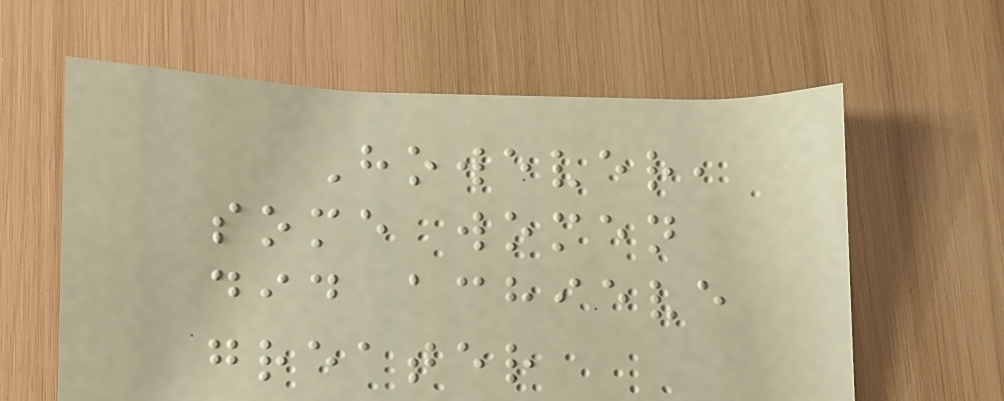However,
some women
did achieve
greater
